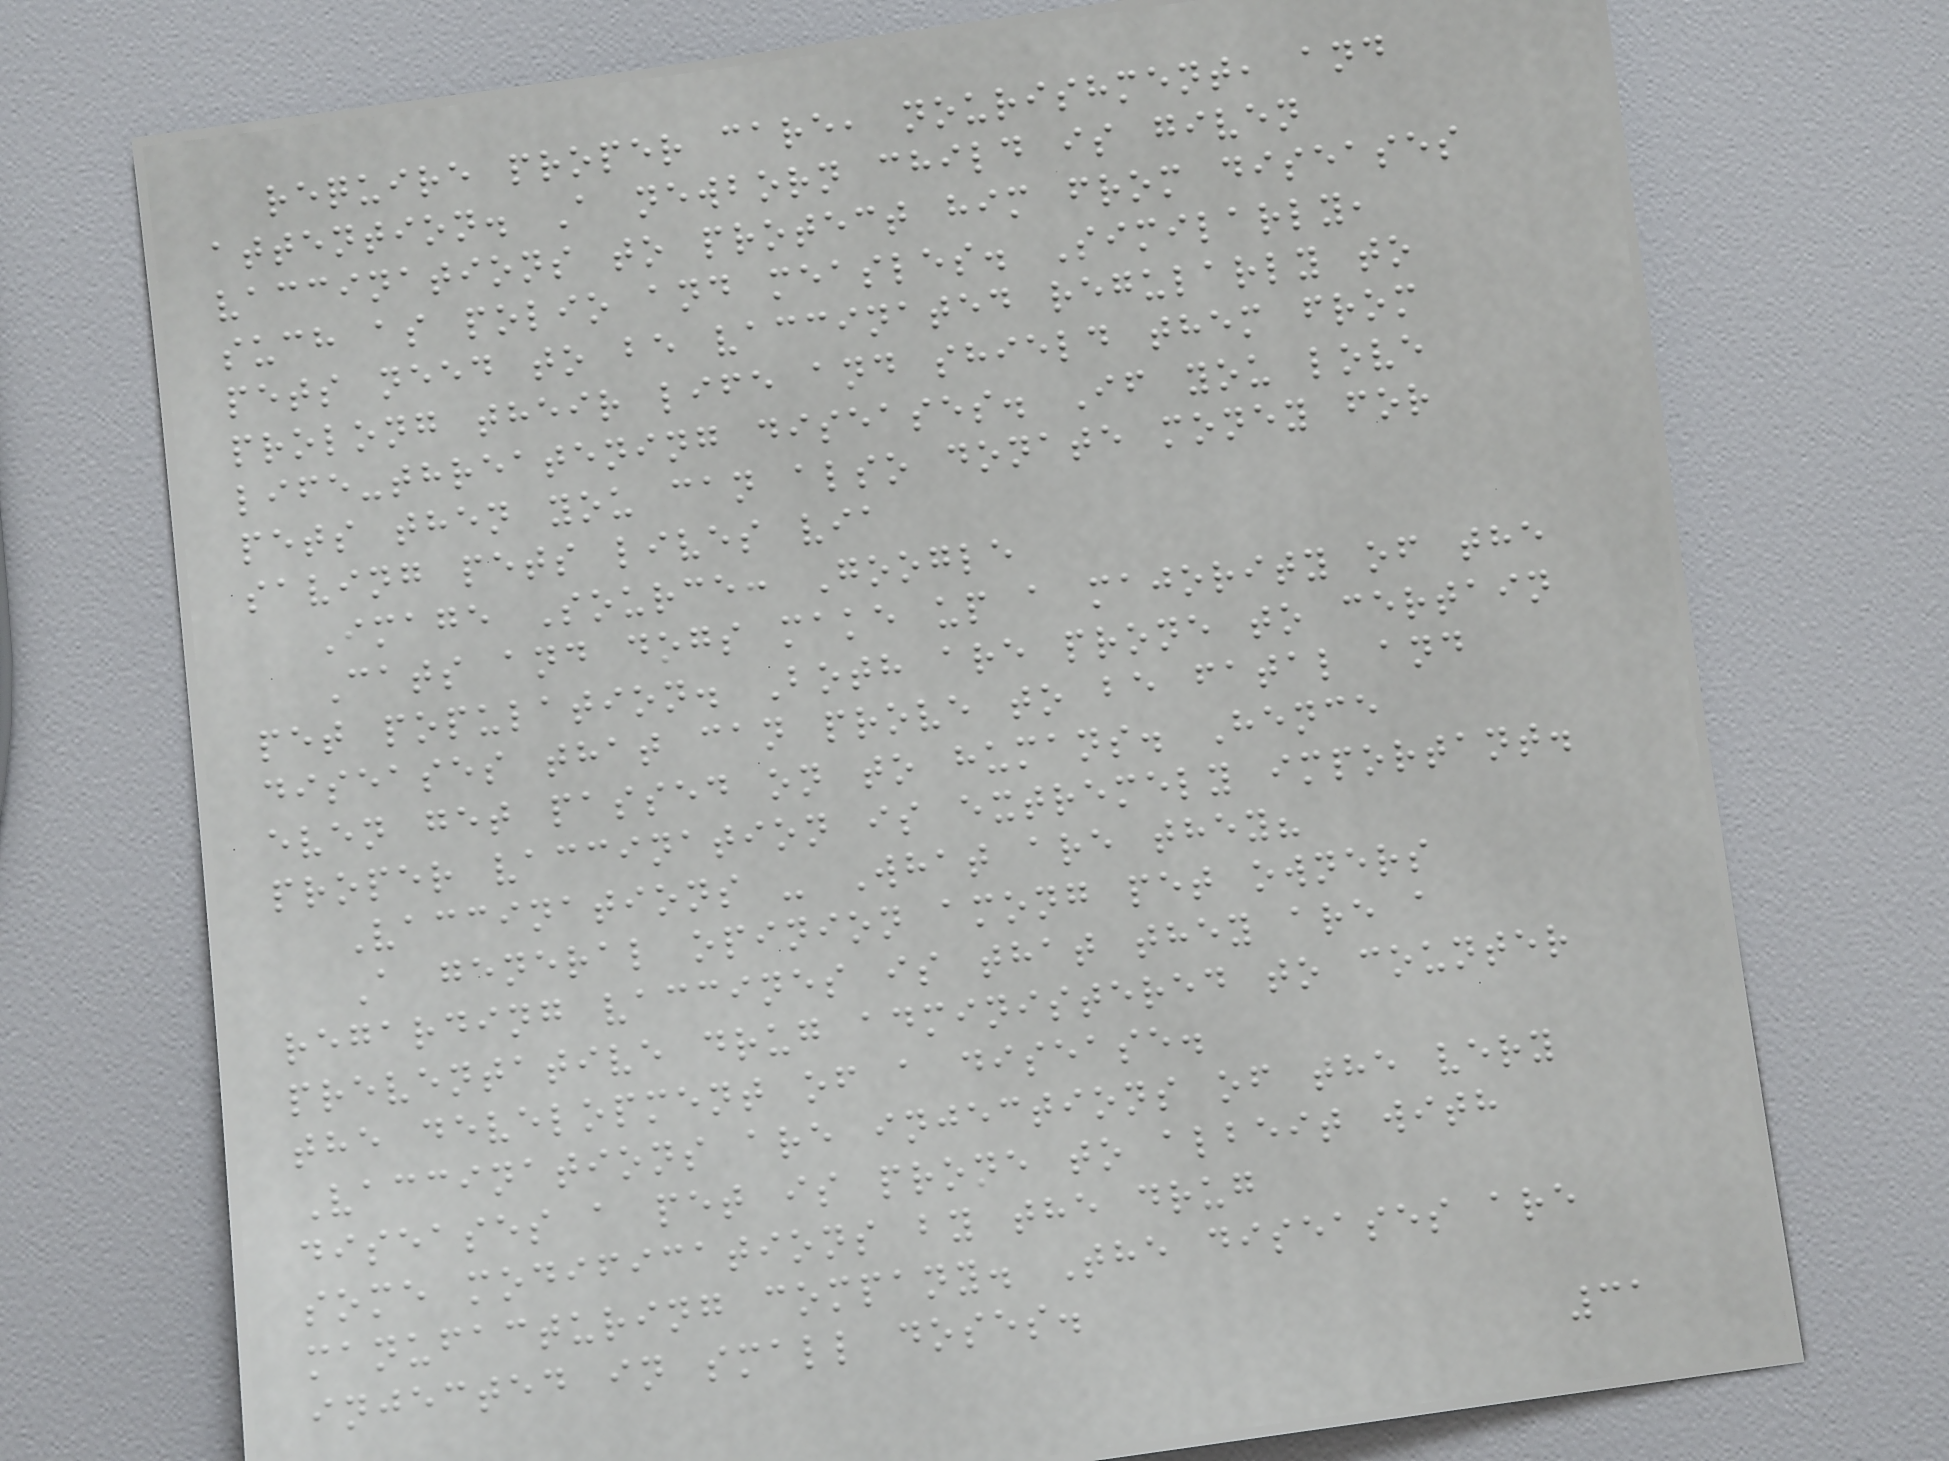require proper care, nourishment, and
attention. A newborn child is given
vaccinations to protect him from diseases
such as polio and measles. Similarly,
pets need to be vaccinated regularly to
prolong their life and shield them from
life-threatening diseases. If you love
pets then you can also donate money for
saving pets lives via
Image Source: Google
Cats and dogs make up a majority of the
pet population. Both are prone to certain
diseases that can prove to be fatal and
even get passed on to humans. Hence
proper vaccination is extremely important.
Vaccinations - What are they?
A general opinion among pet owners
regarding vaccines is that they are a
preventative drug administered to counter
the development of a disease.
Vaccinations are injections of the very
diseases a pet is prone to albeit with
some modifications by the drug
manufacturing company. The diseases are
injected in small doses.
31
